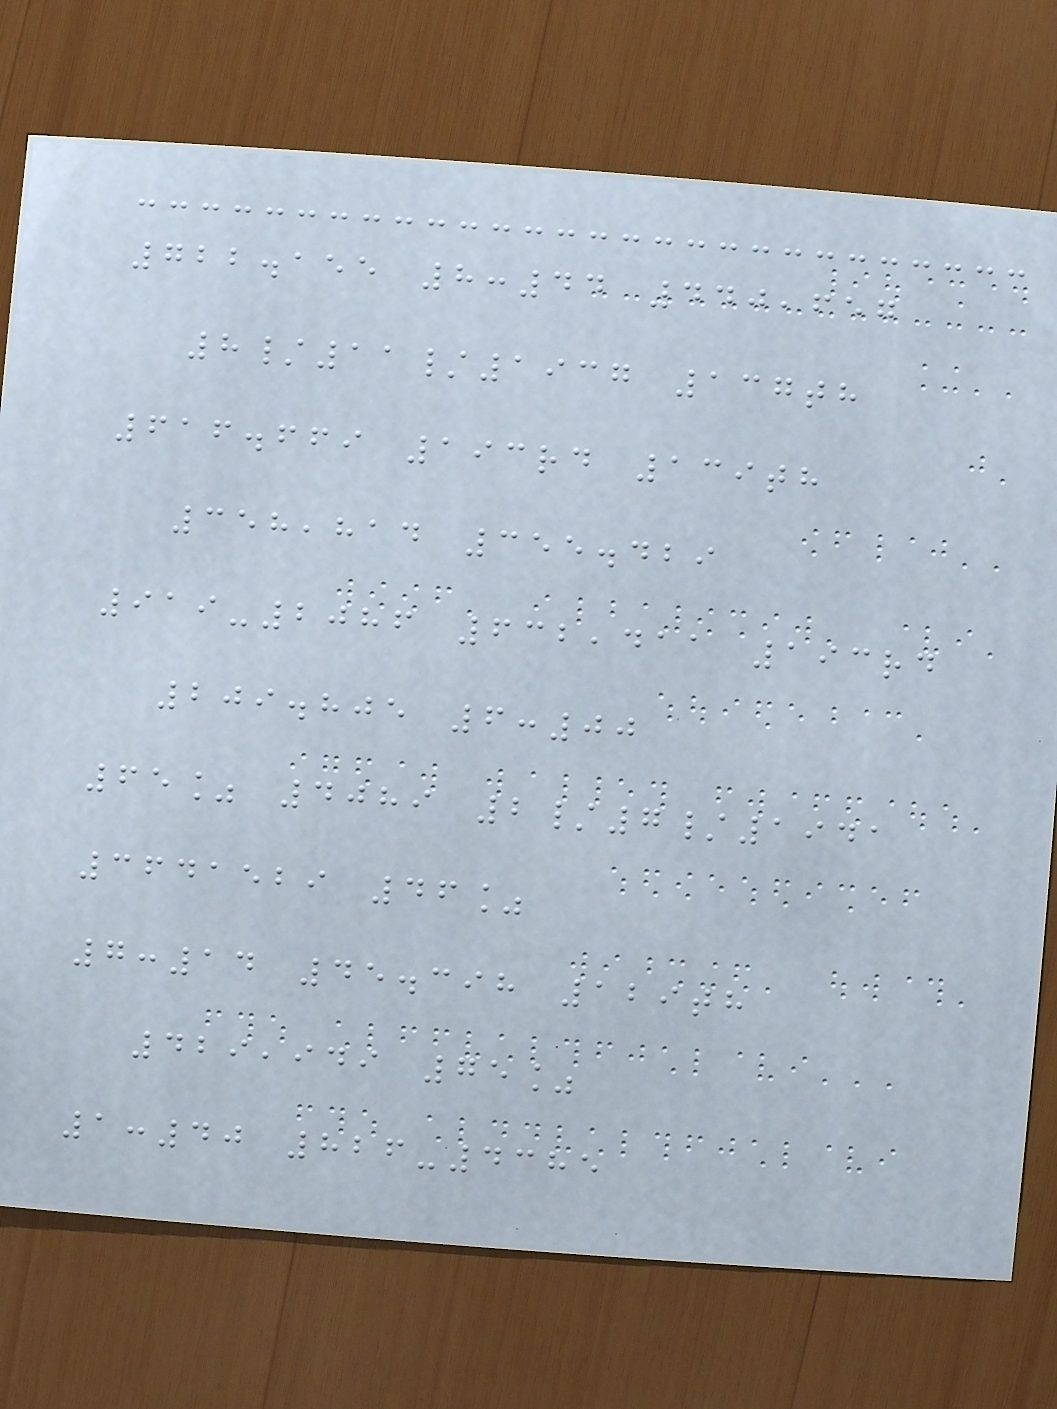722.155 8:44 440,657
8/11/1937 137th
616.669 193rd 139th
358,814 355.429
919-2086 632,411 193rd
209.805 6:00
65% 4089 2/7/1941
3641529 46%
7:14 45.398 129th
429,949 75%
1:40 826-4385
